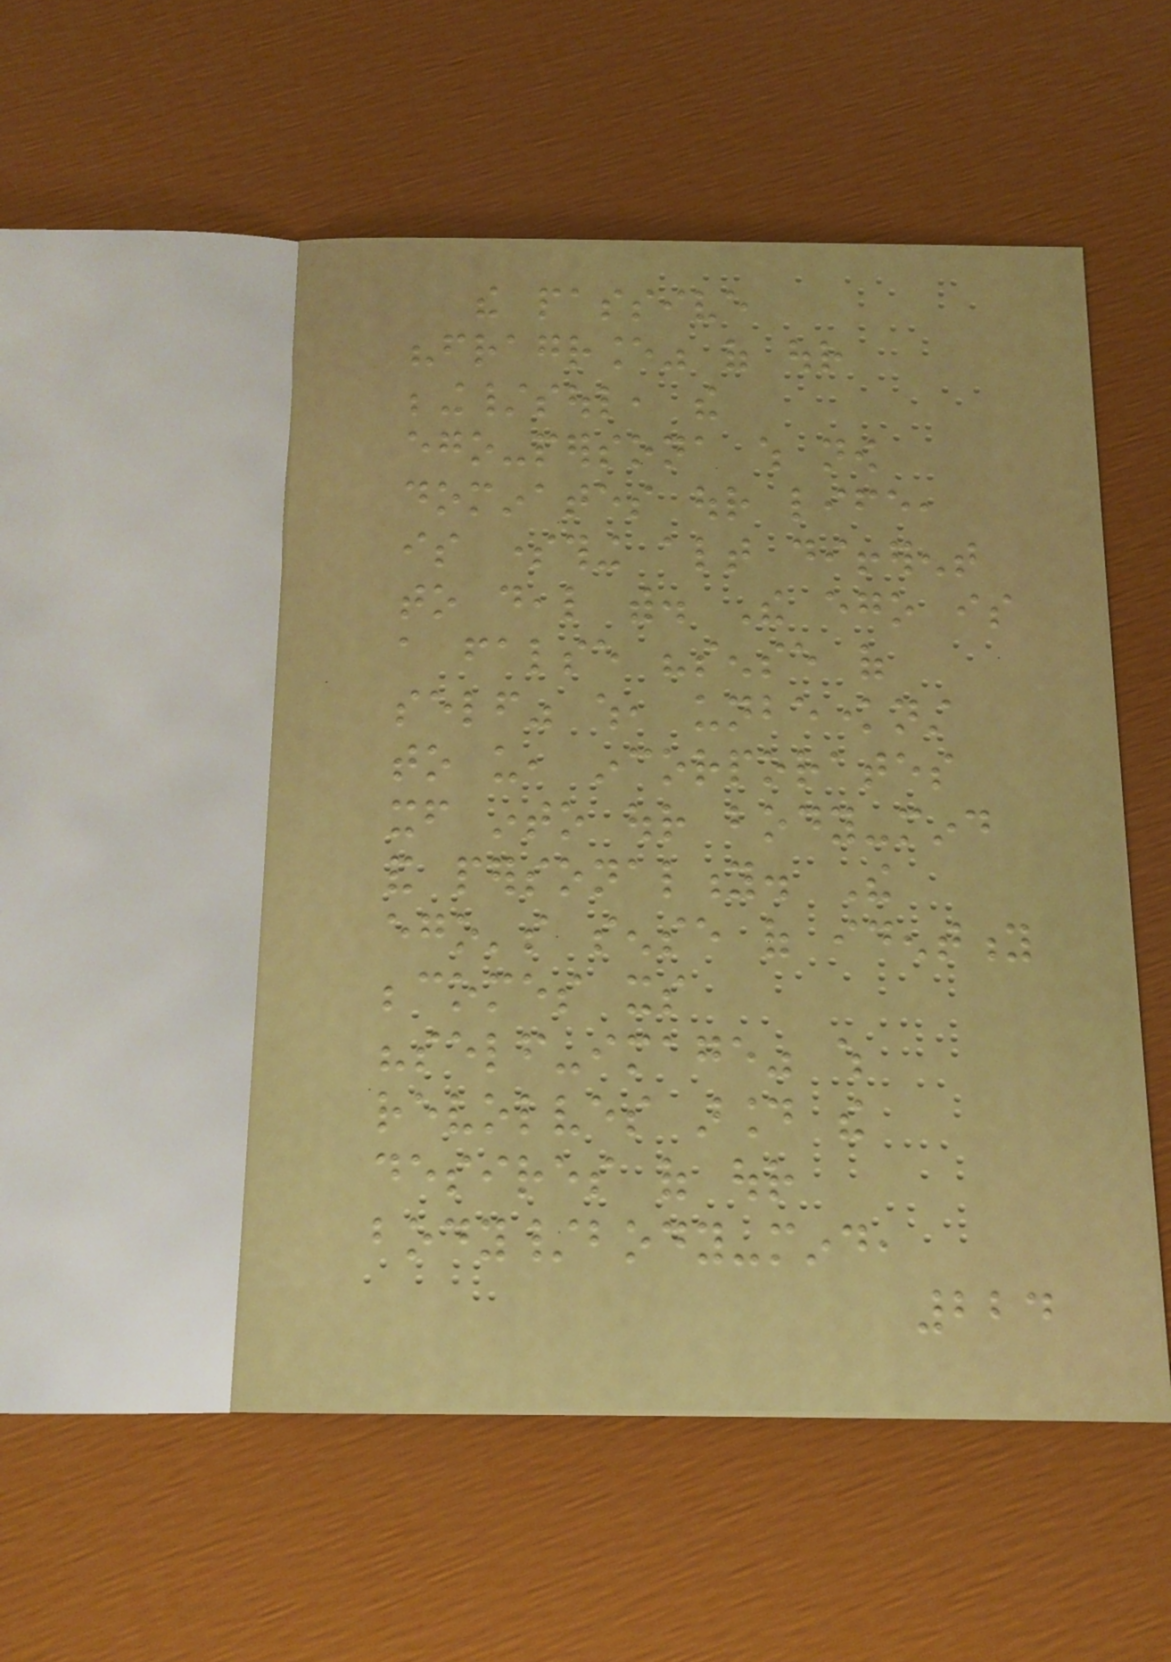the passive
"fragrance" of our
being/soul, the
ego-persona which now
dominates our life,
is something altogether different
to deal with. The ego is
a false "sense of
self" which, unbeknownst
to us, incorporates
itself into our body-mind
and personality. The
ego's sense of identity
becomes its
"self-image" which
revolves around the
desires of our
body/body-mind,
224
